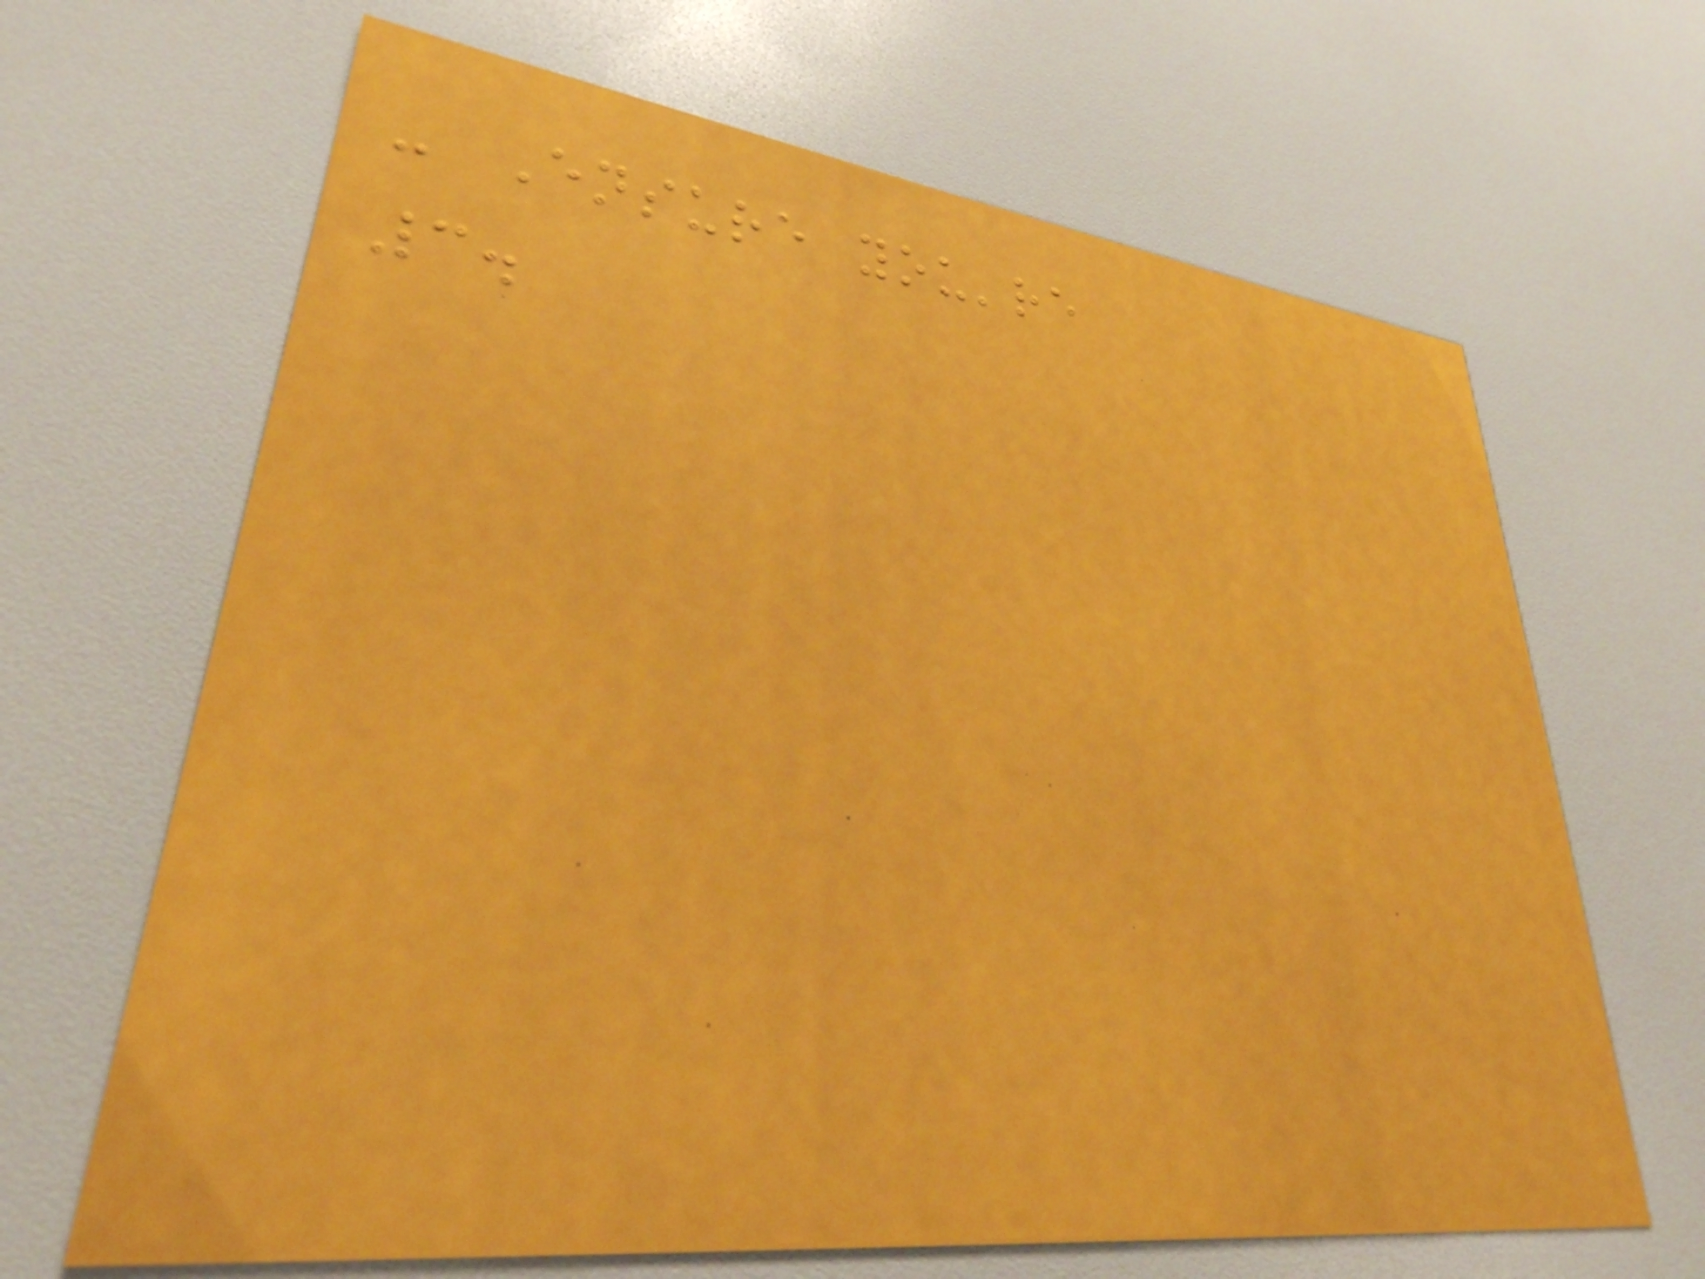- Ensure you're
3.
